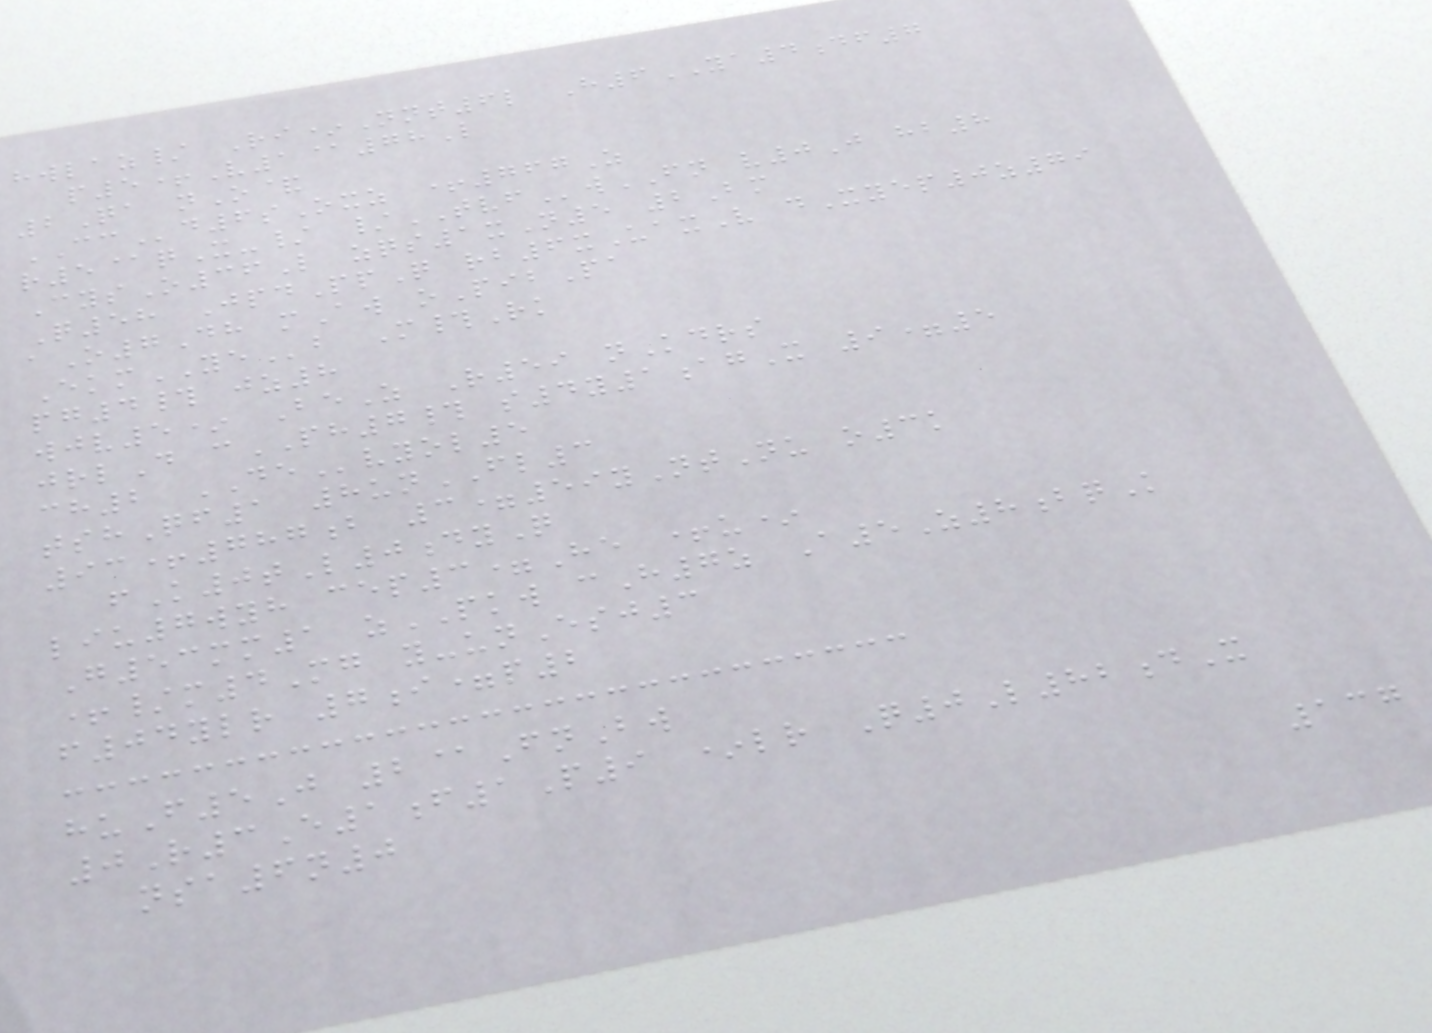hwlaz/ Ri*Nnt6l H6YA4df7
p5+V1@78L
2Qa nO&
CCd6sOxz +767Z
r5@qX-/ /TVFwFN v0J hb8
CysO36L zqs1xN5 2Bm
Q58 JpdPpQ rb6xUaxV dXyep0z79
aO7Dh mAw oPibPa
EkmYEb M#Rk
pg4# jz8
wjv5* BeZ R59 nKdrs
jrlD cPH7# s4y1agX 9=5
ch2 DEvyol5
tshQf1 8unFL3
93+787b 3=59yNtNu o3k
fK0tL0dyQ
liu7wyh cep3=He +u*
G53mm1 zPKW cH7z A5Z8bqK
+/m4Mg y-unEsj3
f04ylr 7i=p2
huF5J 2@FnBw
0R3E1f1P9 *lr Q0L82dX
nsa6n0
137
